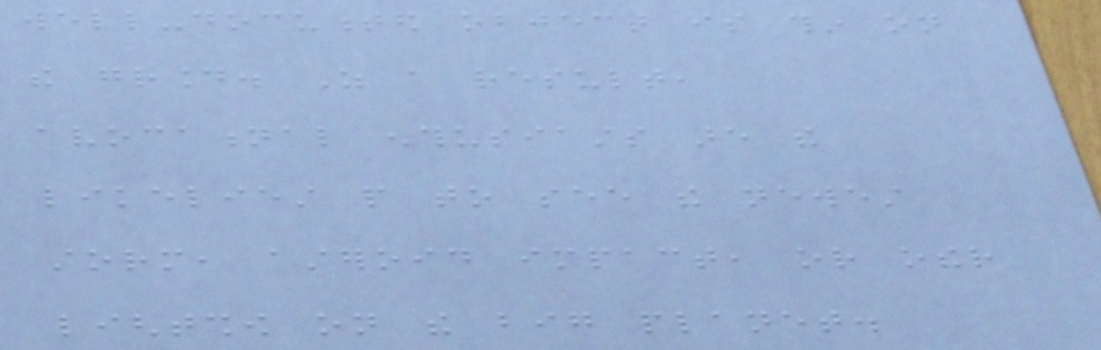well-documented object is thin on
the ground. As a result,
avocational enthusiasts are the
likeliest people to see the newest
storm, asteroid impact, or other
lightshow on the big planet.
